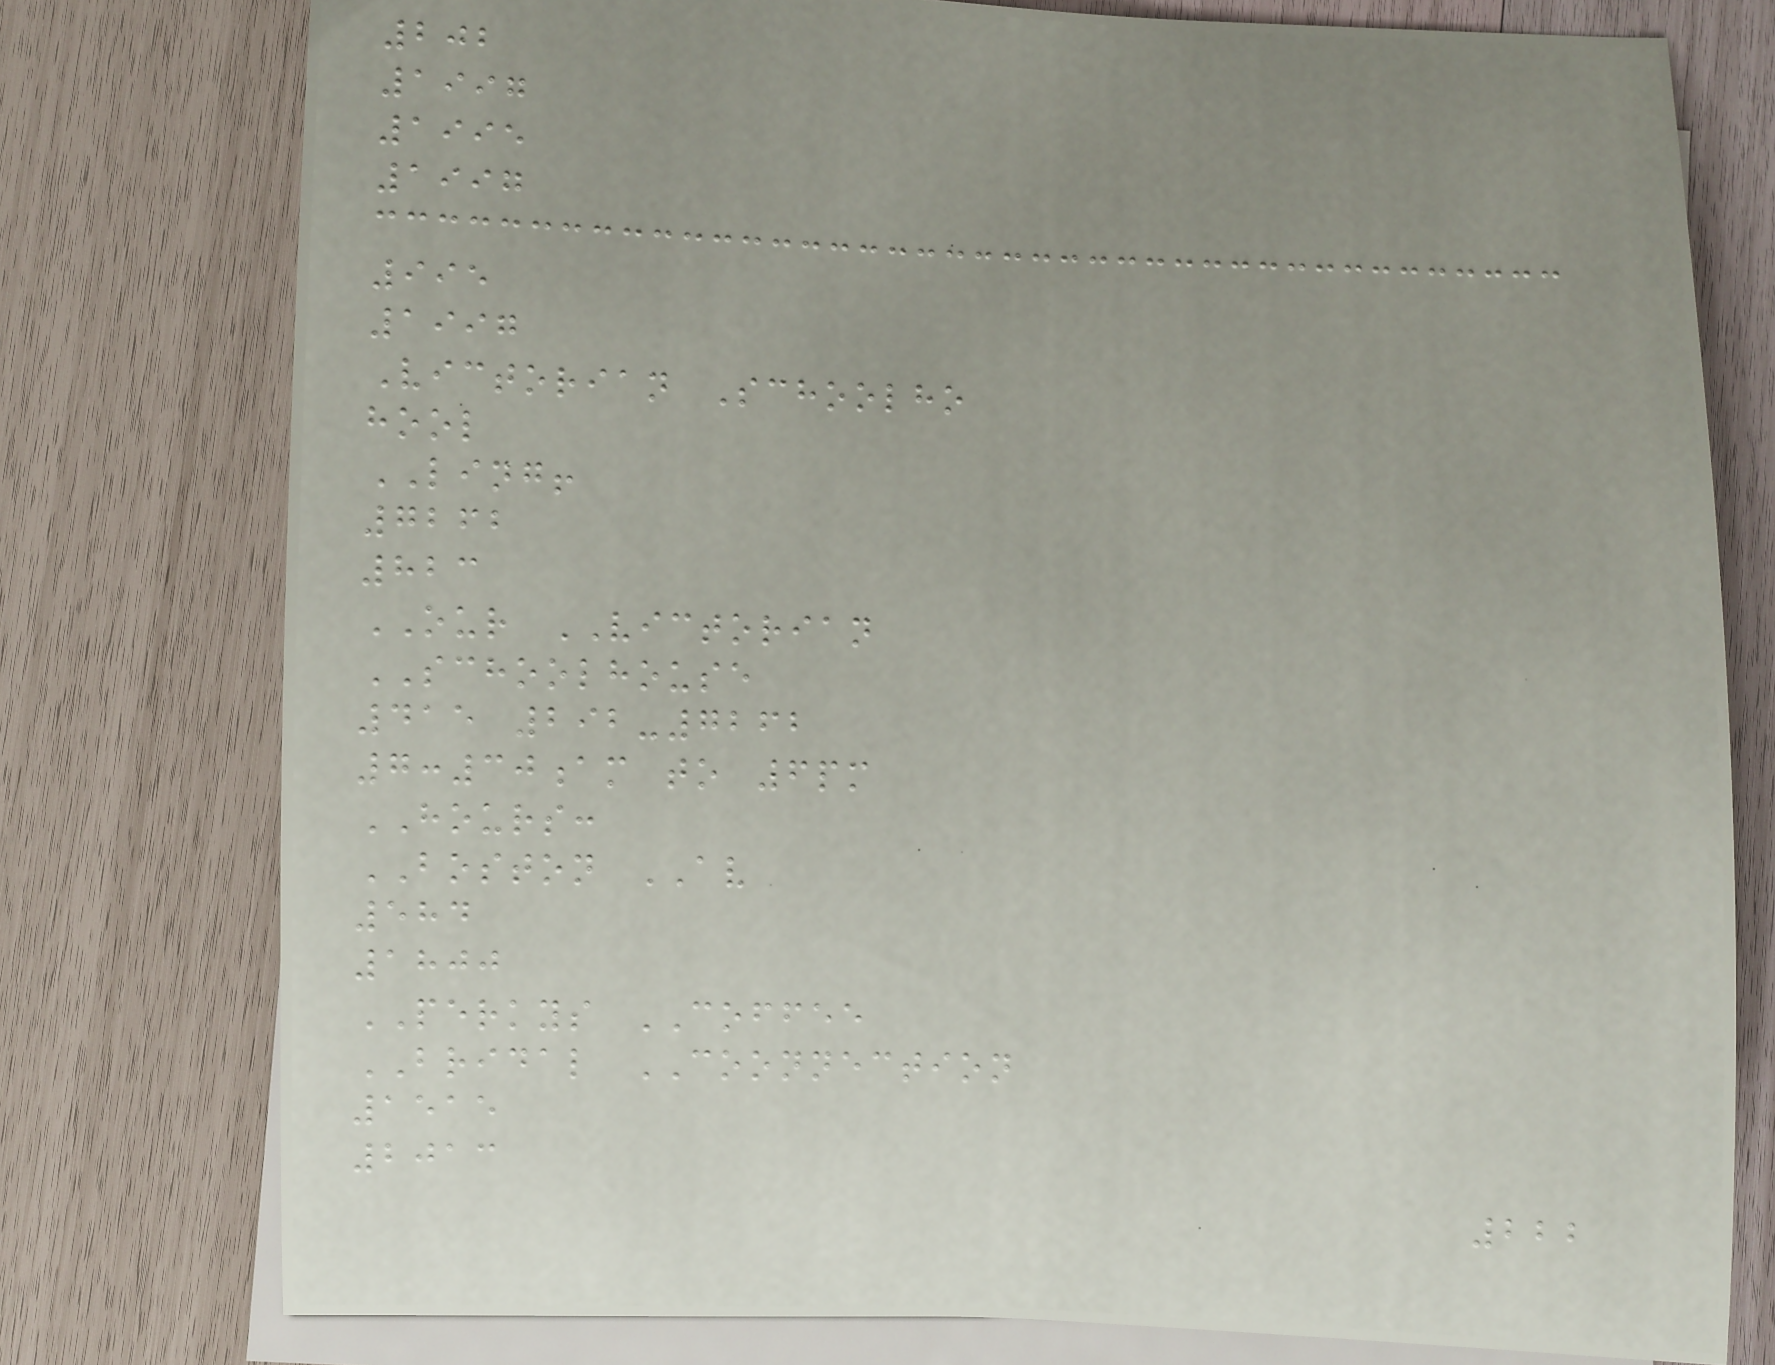202
1997
1995
1997
995
1997
Victorian Schoolho
hool
LING!
7262
823
OUR VICTORIAN
SCHOOLHOUSE
415 292-7262
7:30am to 6pm
HOURS:
BOSTON AV
584
1800
PERKYS COFFEE
BRIDAL COONNECTION
1515
2013
222
